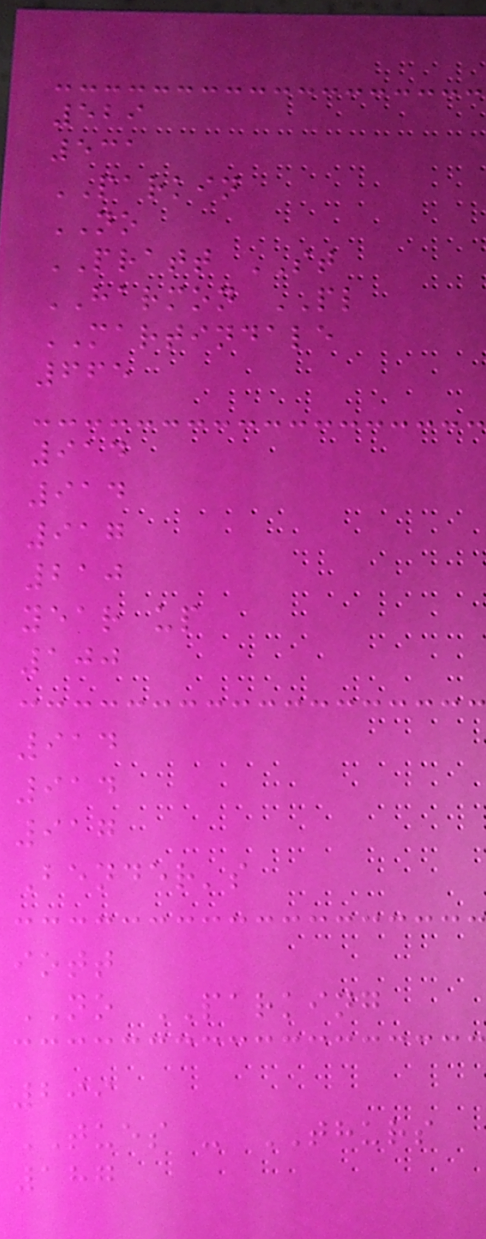529
531
PARKIN
NO
PRATT ST
HARMON PL
MARTINDALE
665
914
914
917
210
year up
100
914
914
917
Bender's
iott
NO PARKING
299
TUES - THURS
187
